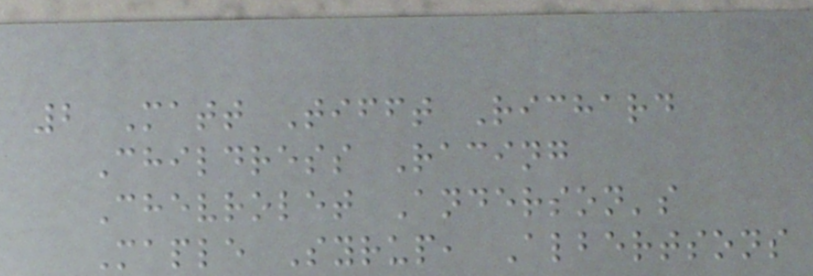2 Matt Tifft Richard
Childress Racing
Chevrolet Anderson's
Maple Syrup, Albertsons
